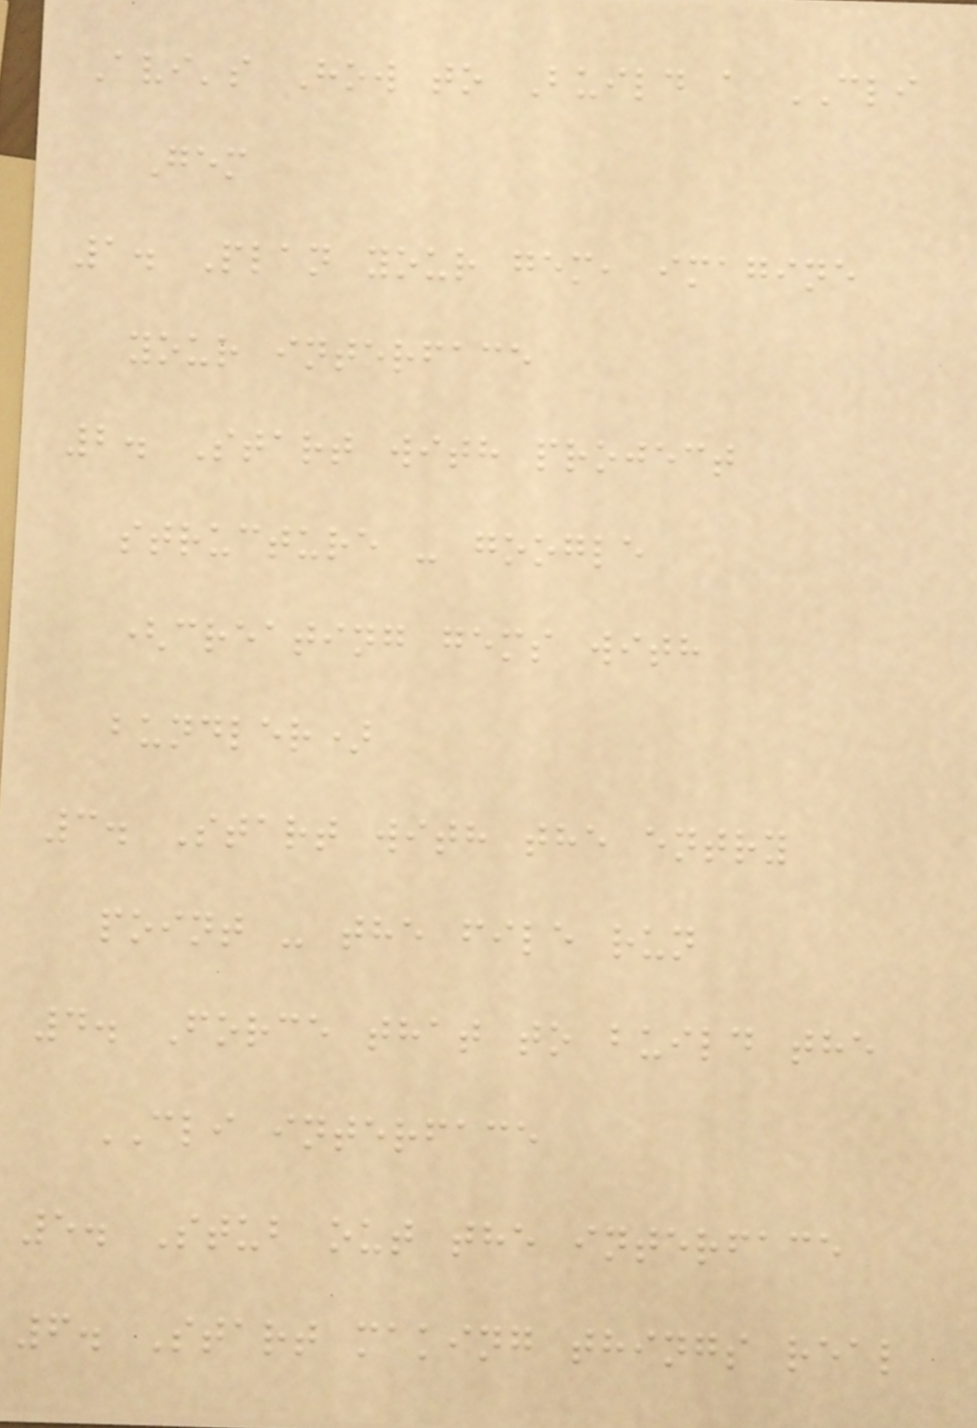Avi's How to Build a CLI
Gem
1. Plan your gem, imagine
your interface
2. Start with project
structure - google
(creating gems with
bundler)
3. Start with the entry
point - the file run
4. Force that to build the
CLI interface
5. Stub out the interface
6. Start making things real
